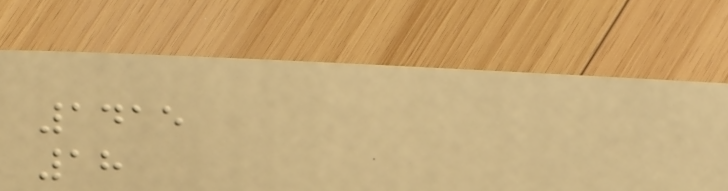1415
18
